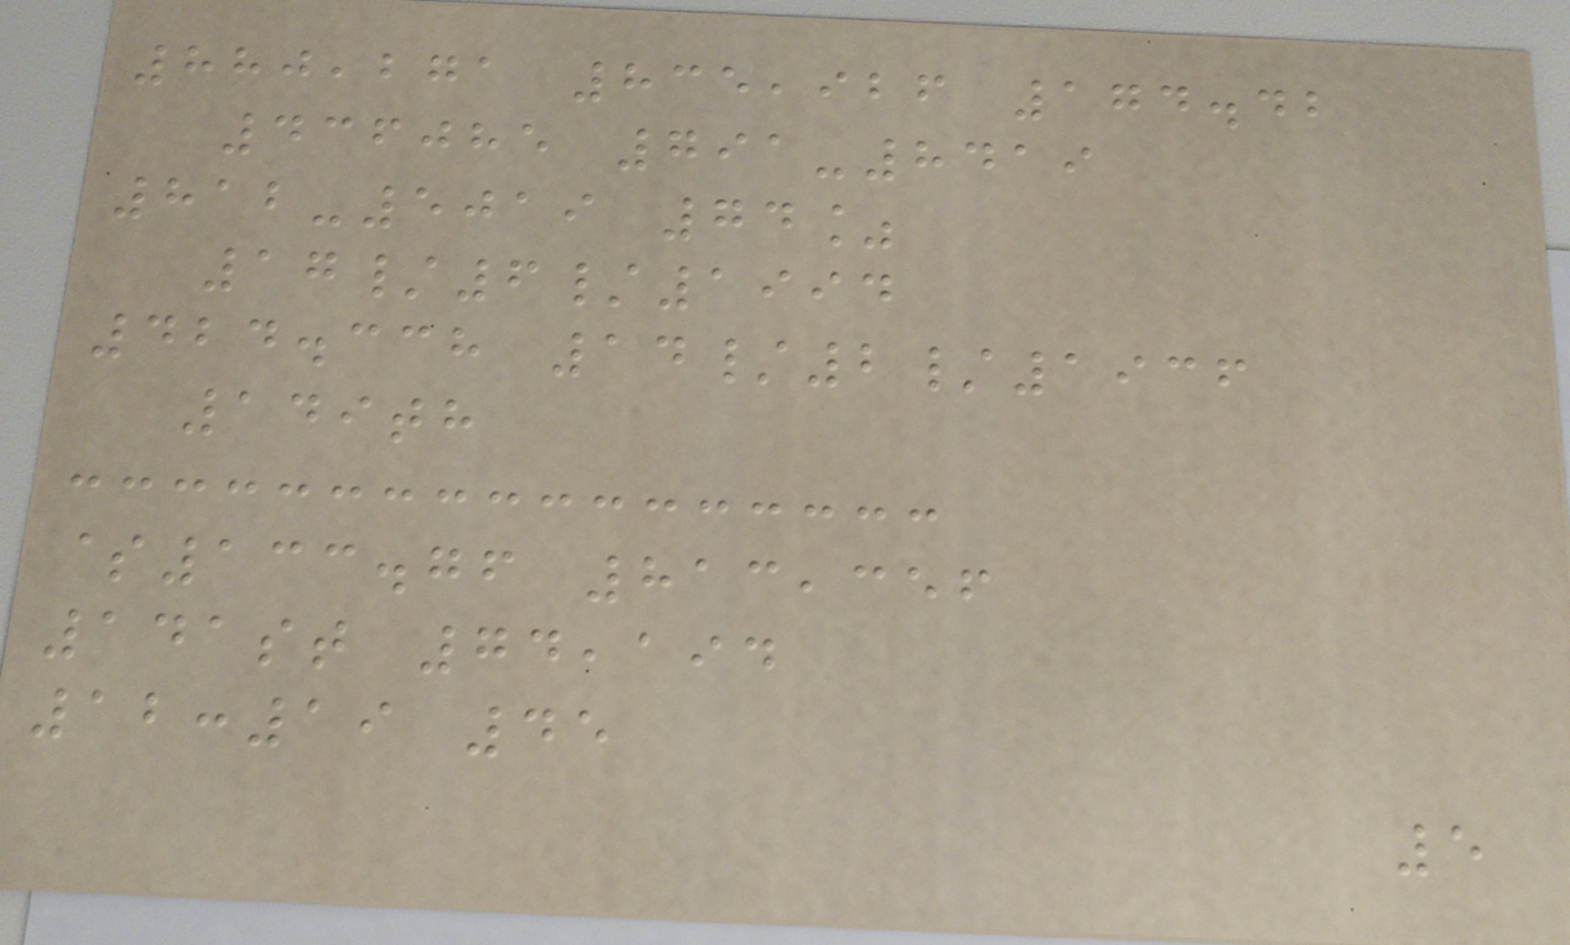880,271 835,926 174.42
436085 791-8419
812-5019 74%
17/6/1994
424.338 14/2/1936
149th
$133.76 813,356
141st 74,194
12:19 45
5
